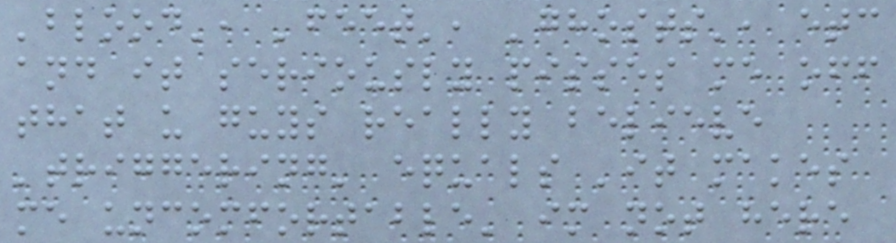'blood', 'feet', 'ghosts', etc
and it seriously pisses me off
that u guys really believe
'triggering' equals 'it makes
me uncomfortable' im not here
